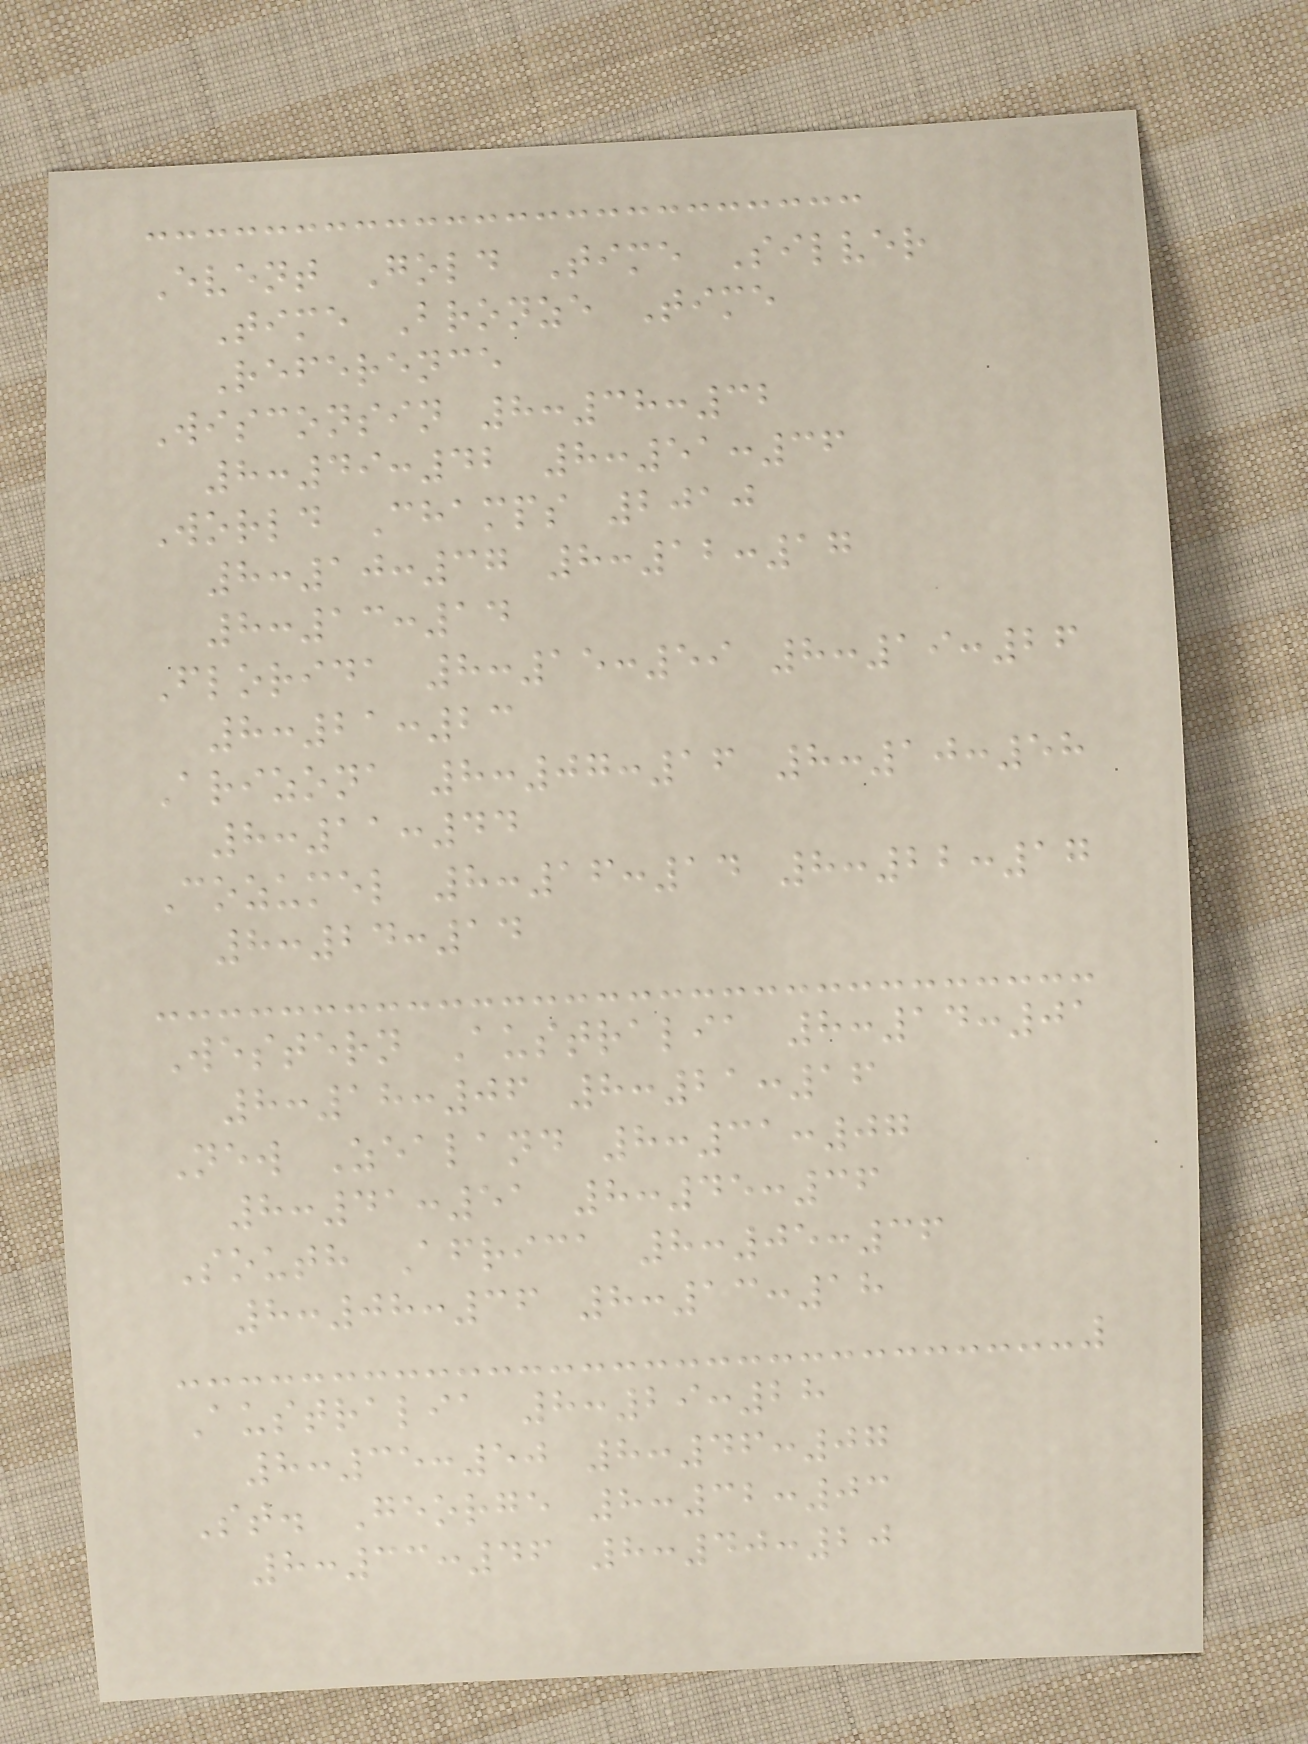Event Gold Time Silver
Time Bronze Time
Reference
Wisconsin 8:38:32
8:49:42 8:51:36
World Champs 2010
8:10:37 8:12:17
8:13:14
Florida 8:15:59 8:19:26
8:21:23
Arizona 8:07:16 8:10:58
8:11:44
Cozumel 8:16:14 8:22:17
8:24:14
Western Australia 8:14:01
8:18:06 8:21:16
New Zealand 8:31:07
8:41:51 8:45:36
South Africa 8:05:36
8:08:36 8:13:18
Australia 8:29:28
8:35:50 8:46:07
St. George 8:32:03
8:33:46 8:40:20
